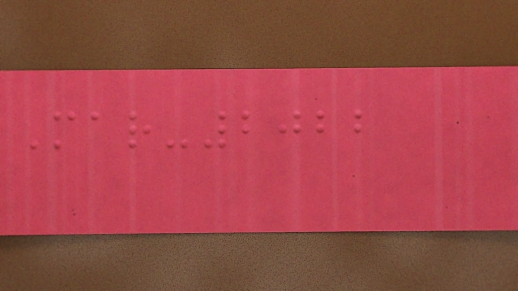Mar-2022
